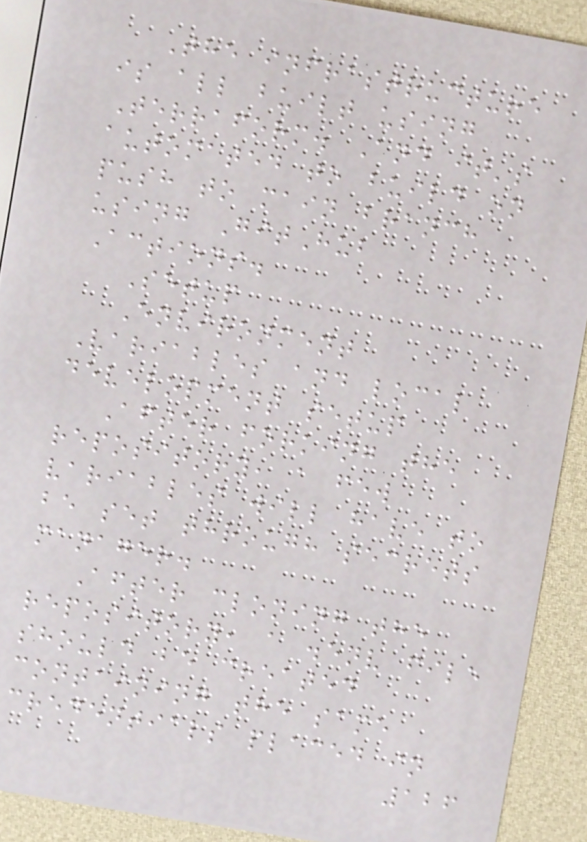The infrastructure
is all built using
Terraform. And it's
automated to build on
push to main branch
using GitHub
Actions.
Setup
Environment
Variables and local
development setup
After forking the
repository, a few
variables will have to
be set through secrets
manager.
After cloning the
repository, a .env file
should be created
containing the same
credentials placed in
126
